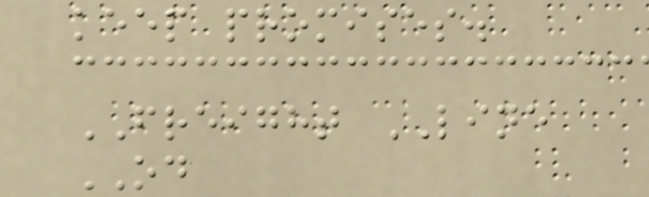keep promises.
FREIGHT LINE
OD
